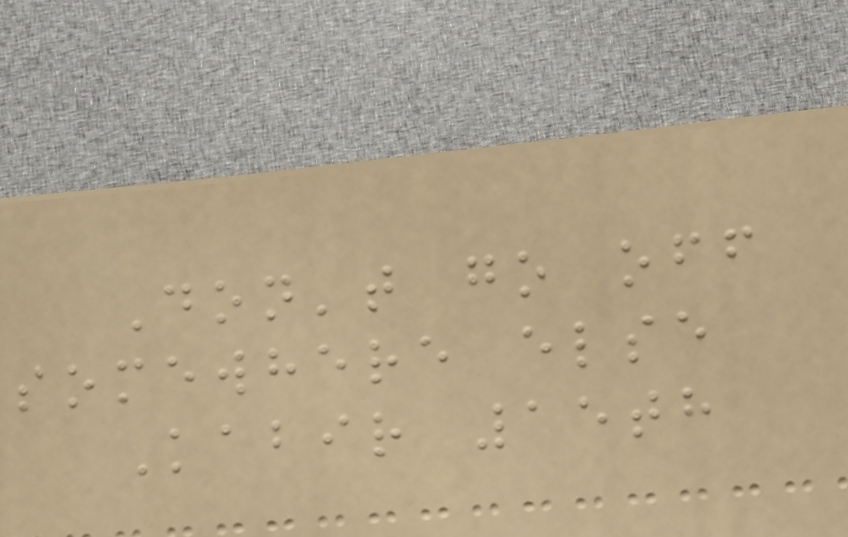Don't go off
somewhere else
Kabir 15th
